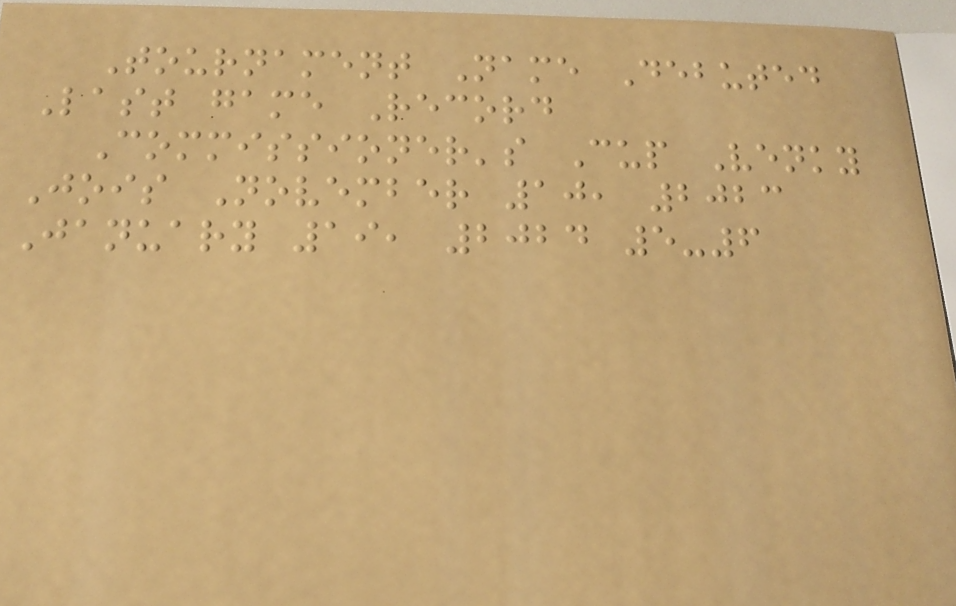Tournament Name Debuted
Last game Record
Commissioner's Cup Venky
Jois November 10, 2023
January 19, 2024 5-6
